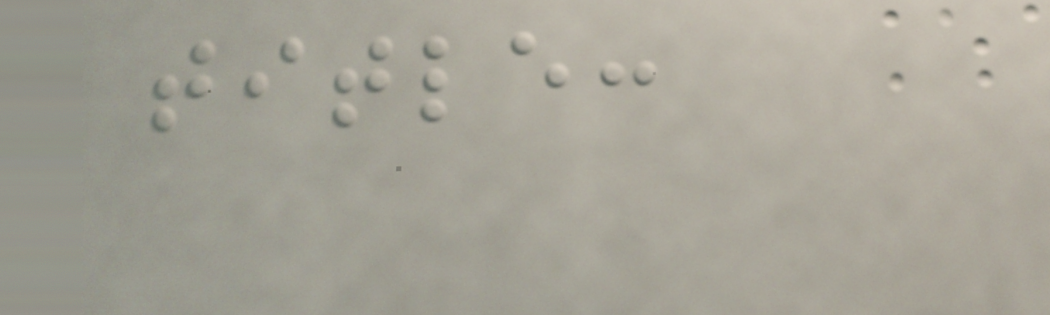title:
